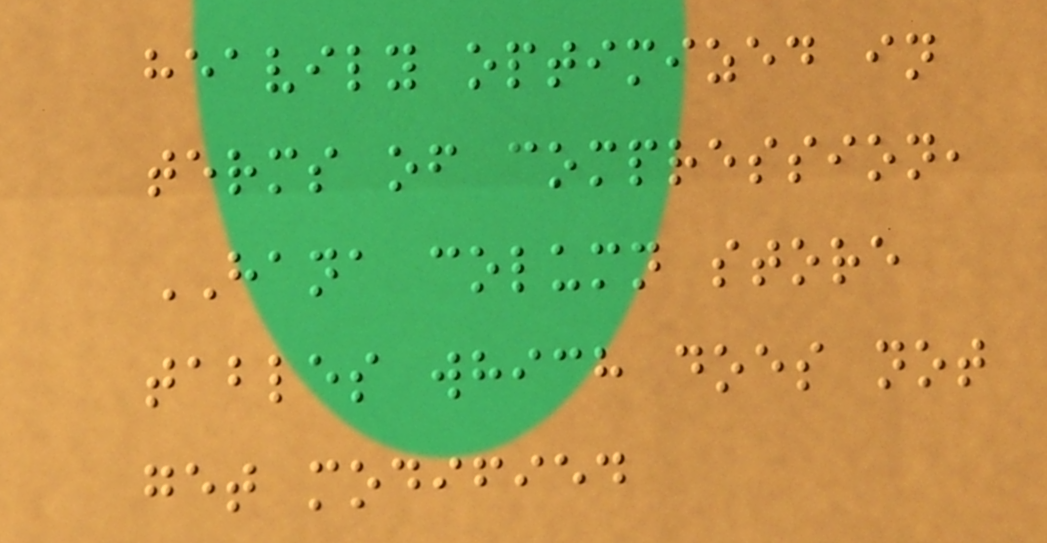heavily optimized in
terms of compression,
HANA column store
tables which does not
get modified
